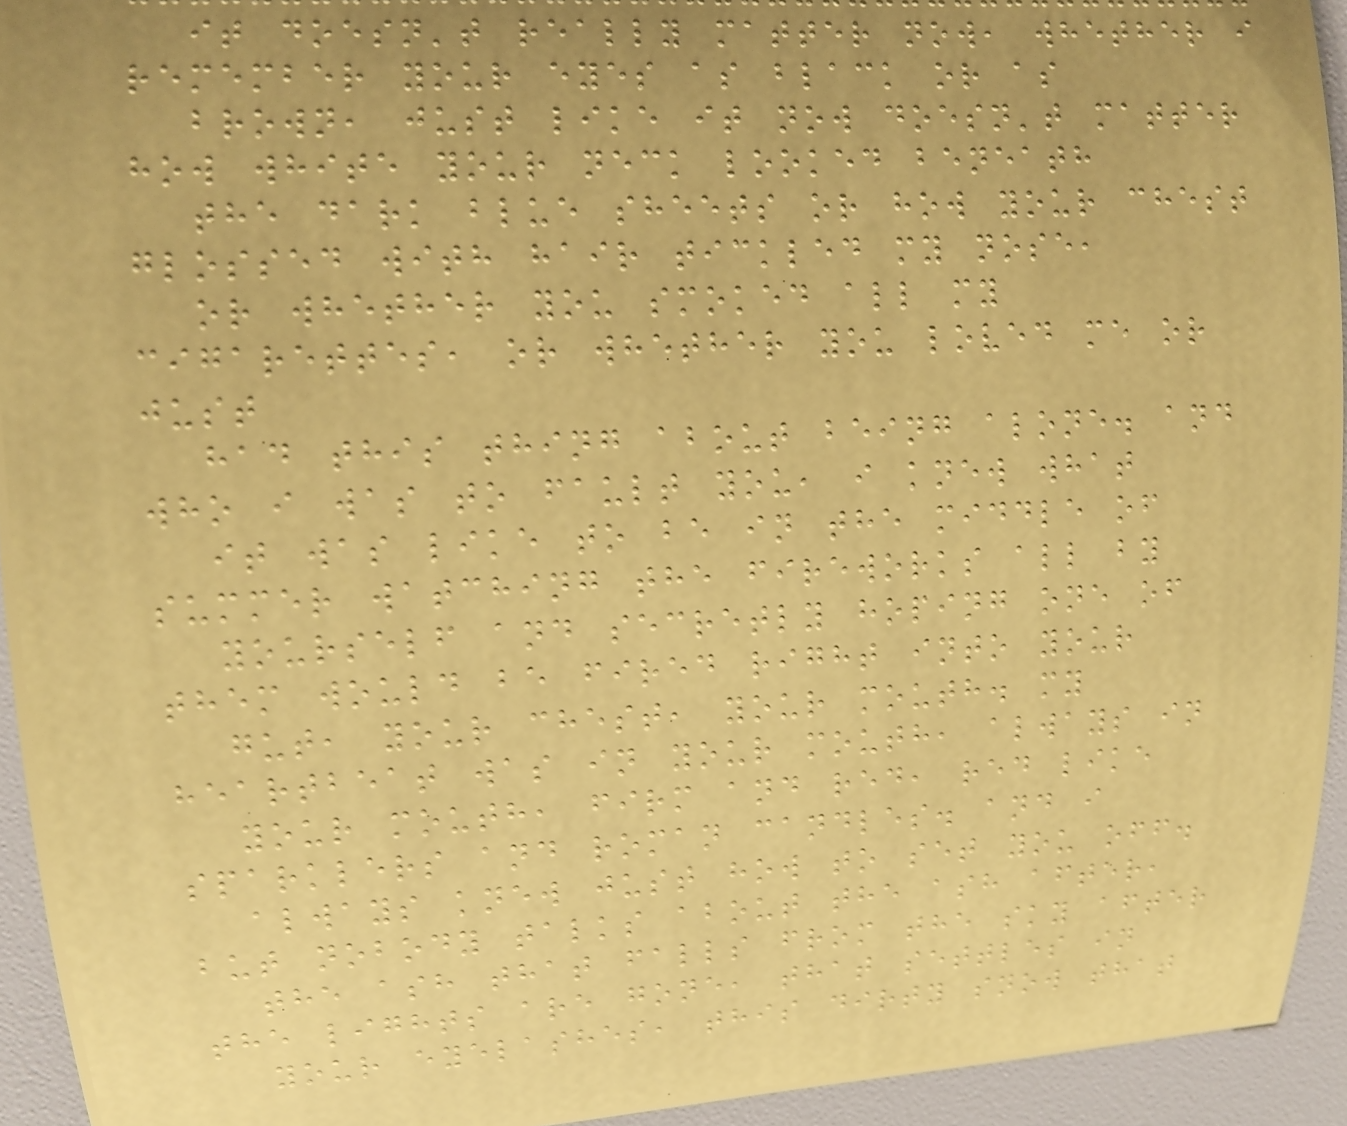it doesn't really matter now, whether i
remember your eyes as black or as
brown, just like it now doesn't matter
how white your neck looked beneath
the dark blue sheets or how your chest
glossed with hair tickled my nose,
or whether you smoked all my
cigarettes, or whether you loved me or
just
had this thing about being alone. and
who i was to fault you, i knew what
it was like to be in the middle of
summer watching the fireworks all by
yourself and secretly hoping one of
them would be fired right into your
gut, your chest, your mouth. my
heartbeat was in your mouth, always in
your mouth, firm and red, red like
sparklers and roman candles. and i
always knew just how to set you off.
but nobody talks about the ash after,
the ash that falls from the sky after
the lights are gone, that settles in
your eyelashes, this dirty snow that
